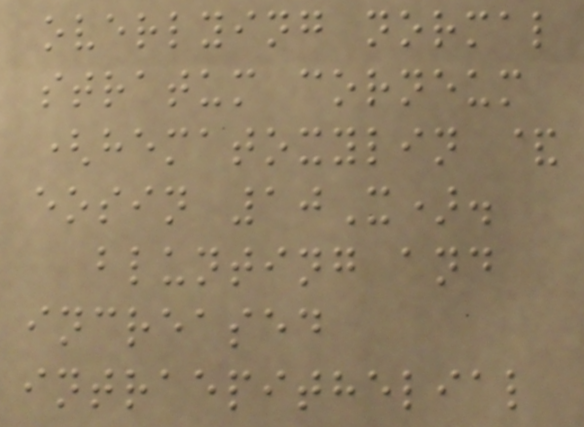overlying normal
stratum corneum
(hematoxylin &
eosin 10X).
blunting and
increased
intraepithelial
